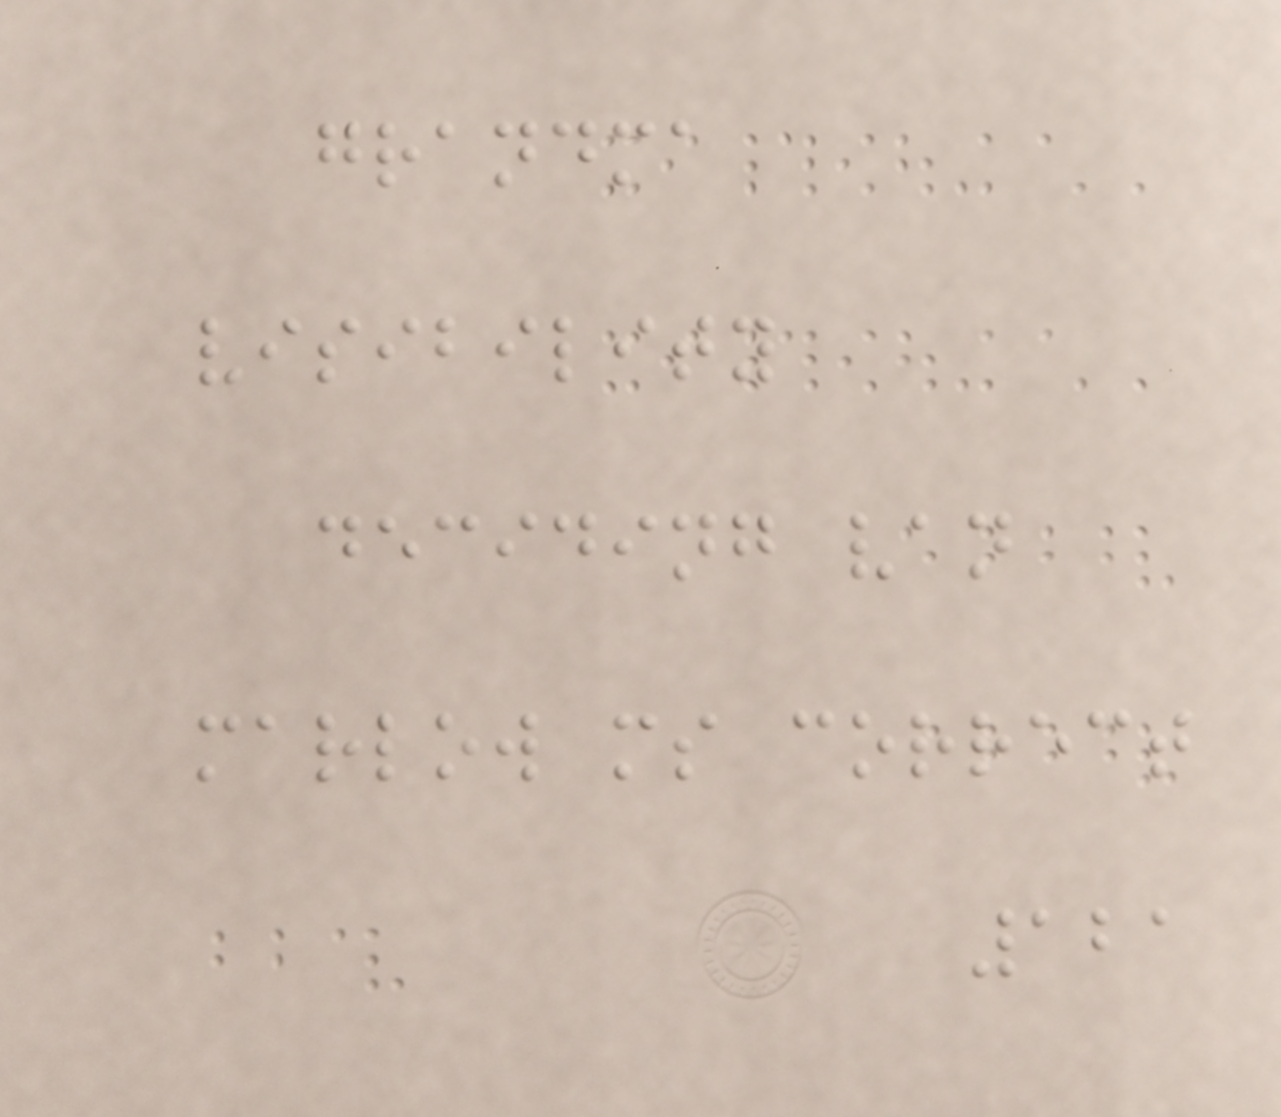grandma
visibility
deciding van
marlow ms correct
121
